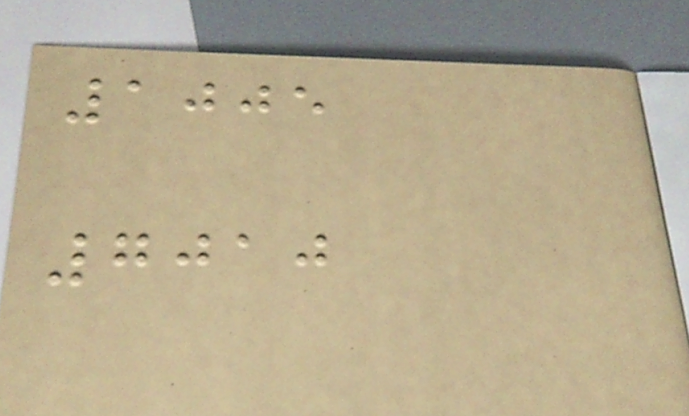1005
7010
